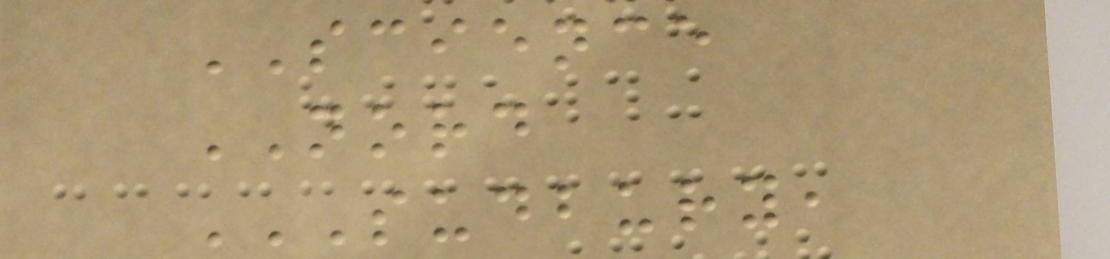SCIENCE
NORD
SUDBURY,
